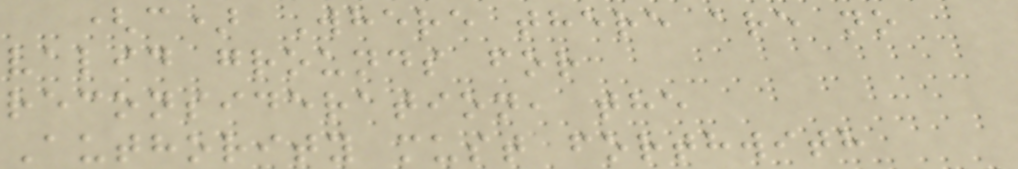(c) Where there are no
valid grounds for
reconsideration, the
Authority must forthwith
